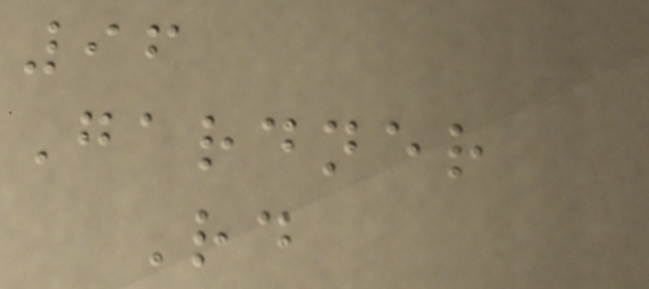96
Gardner
Rd
